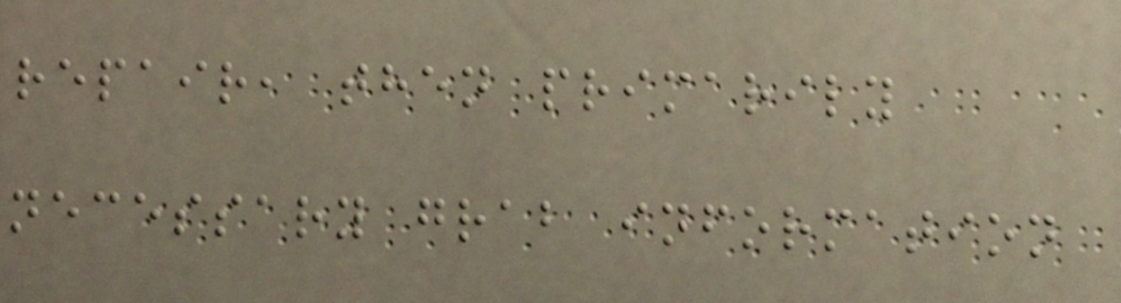repair, then primarily
necessary grab information
